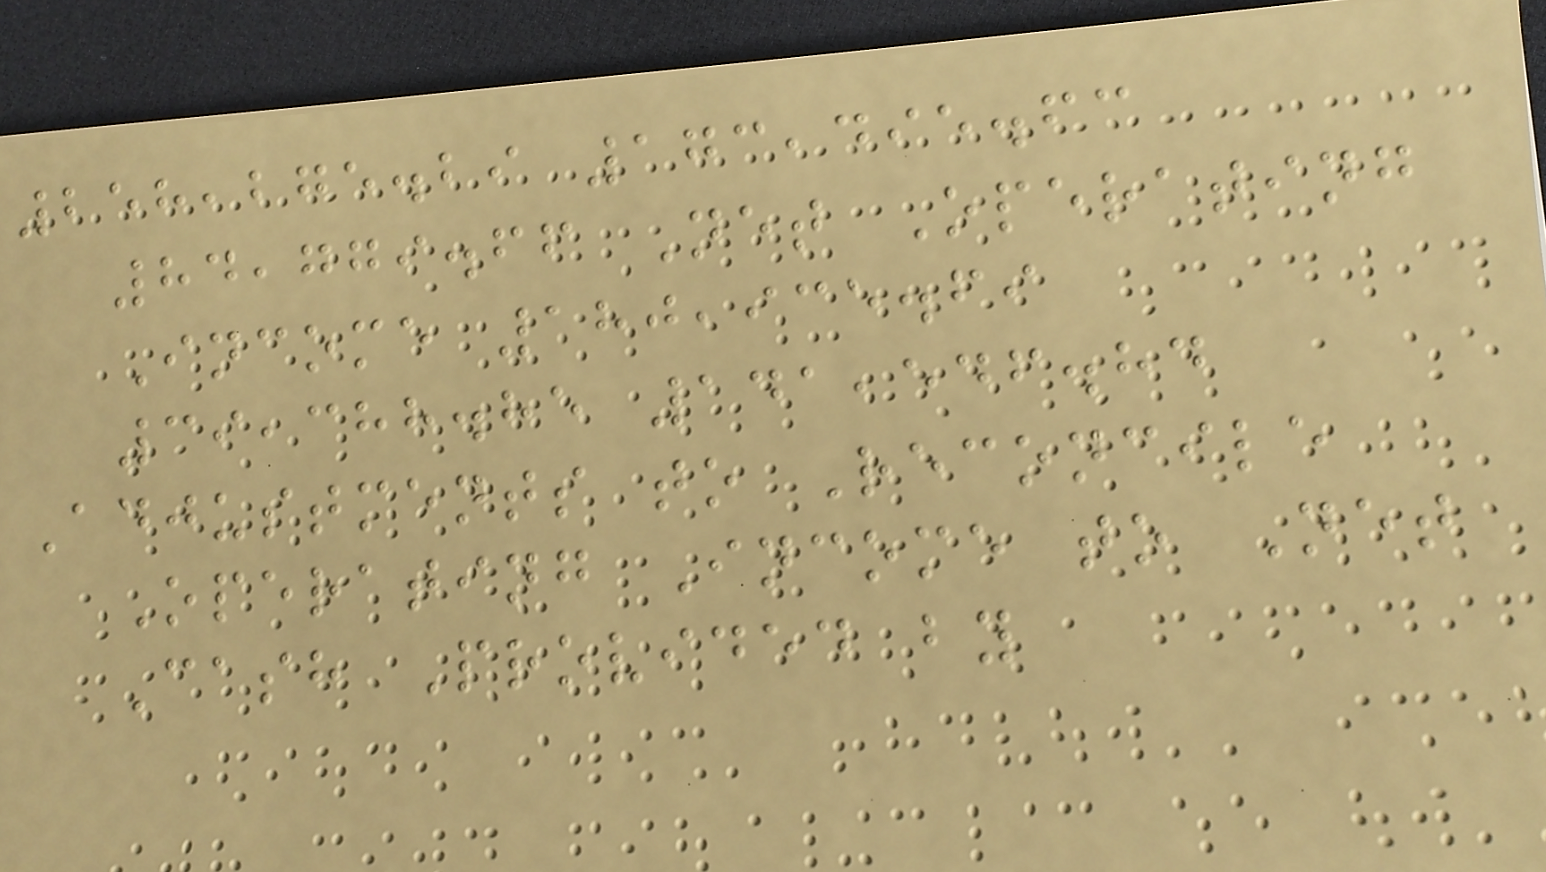258,275.29 173,495.63
84,779.66 Net Operating
Income 180,935.69
39,388.85 141,546.84
Adjustments to Reconcile
Operating Income to Net
Cash Provided by
